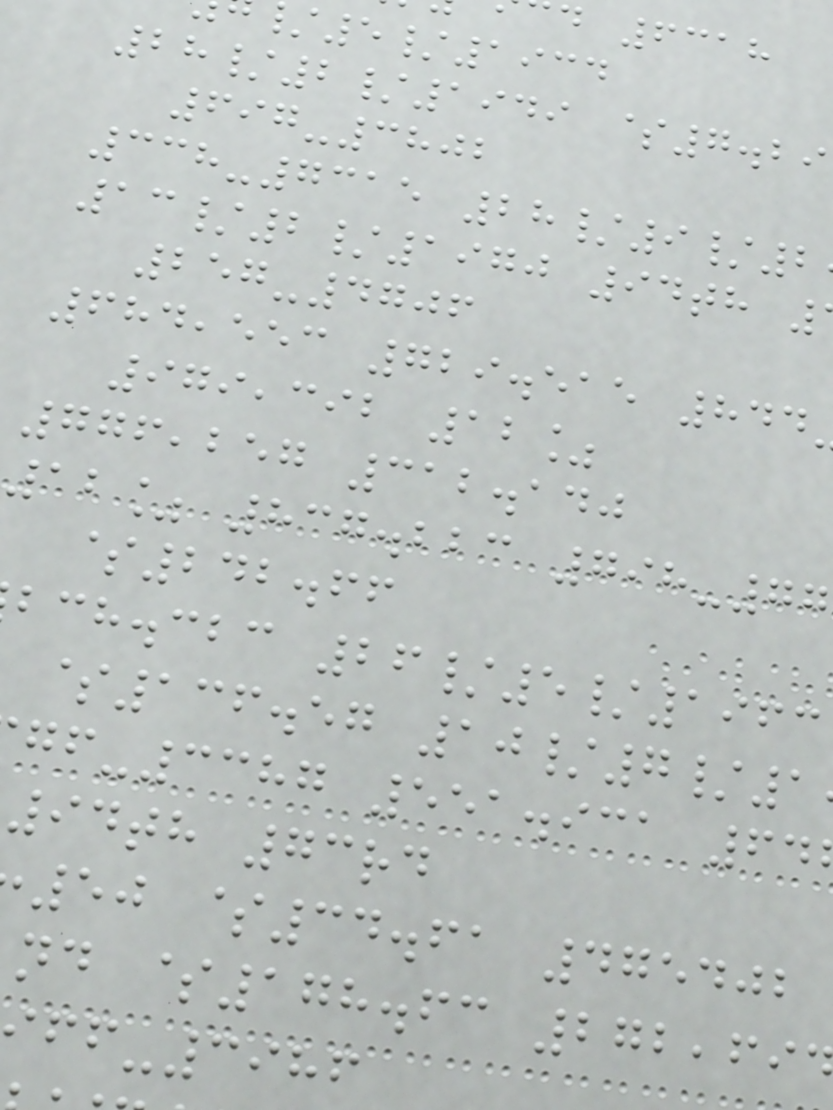d 6318
5/1934
28/2/1949 $7.29
697-3802
338-7315 28/9/2
13/2/1970 94th
257-4706
684,553 729.515 844
979,392 12%
776,257 312.140
12% 837.223 798-77
$242.66
bch.cbc 26/5/1963
$136.57 10/7/1
-3387 551.931 64
94th 73rd
50 $34.61 475402
nd $178.63 272,69
-3986
